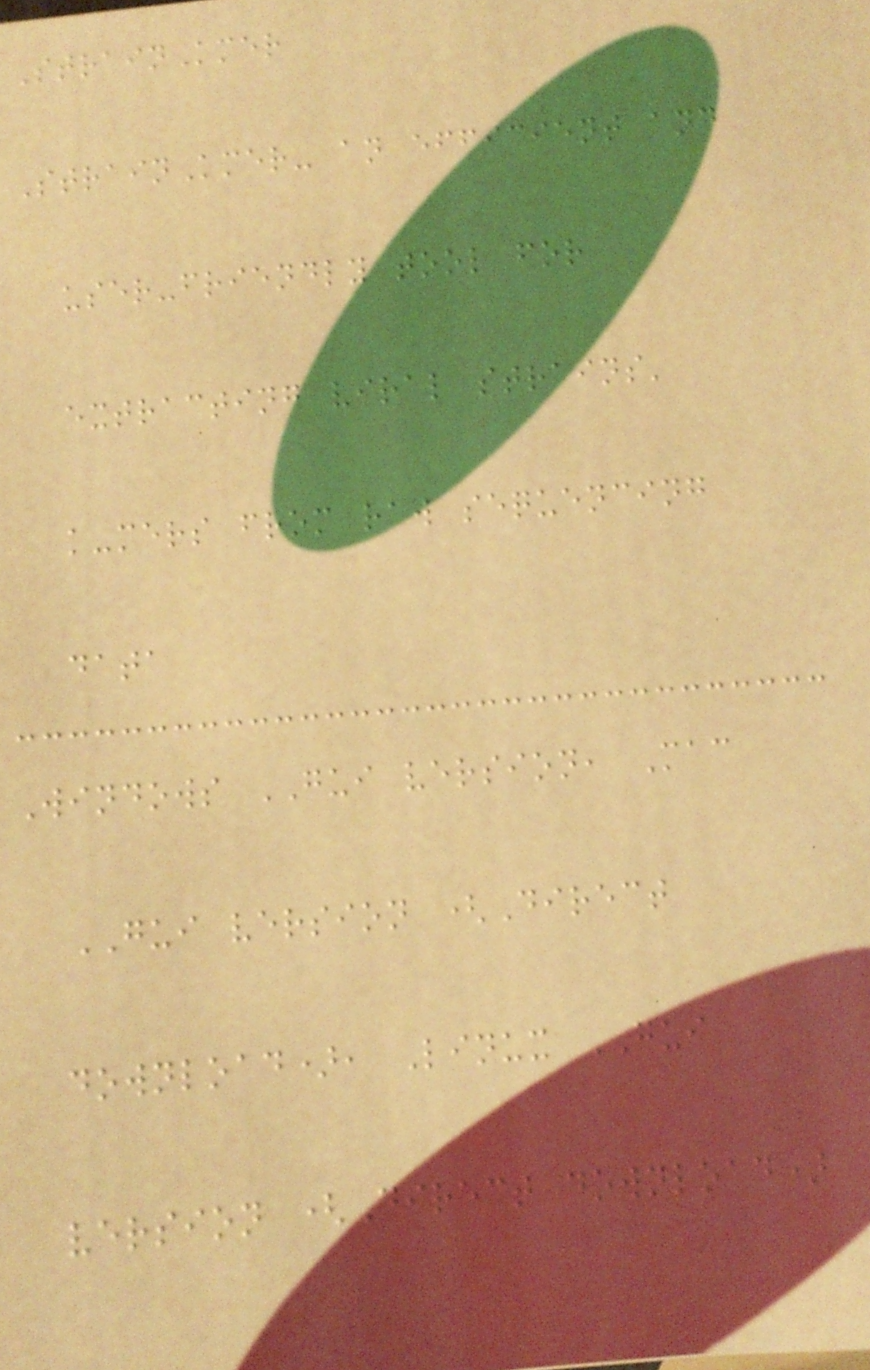StrainKmer
StrainKmer- an efficient and
user-friendly tool for
extracting viral strains'
k-mers from raw sequencing
data
Windows GUI version, Mac
GUI version (Direct
download), Linux GUI
version (Direct download)
